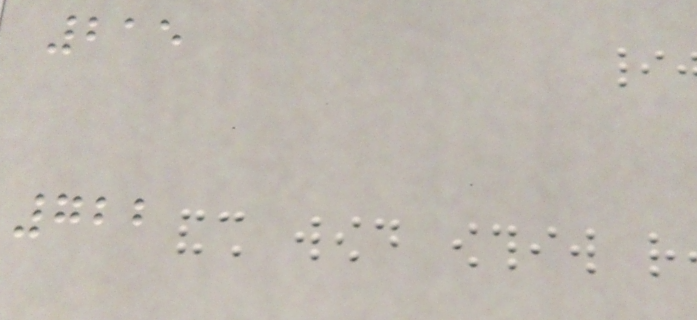215
722
